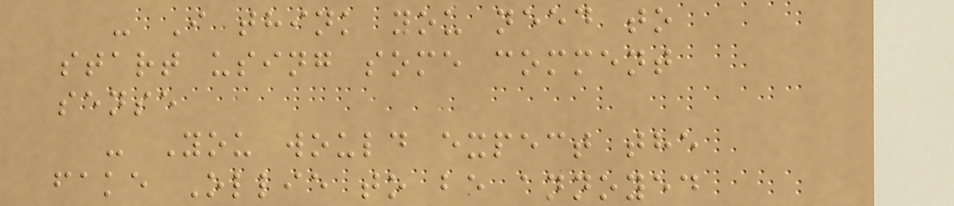- I think you need to
start using some comment
sense
- You would expect the
fake Ollie to be annoyed
